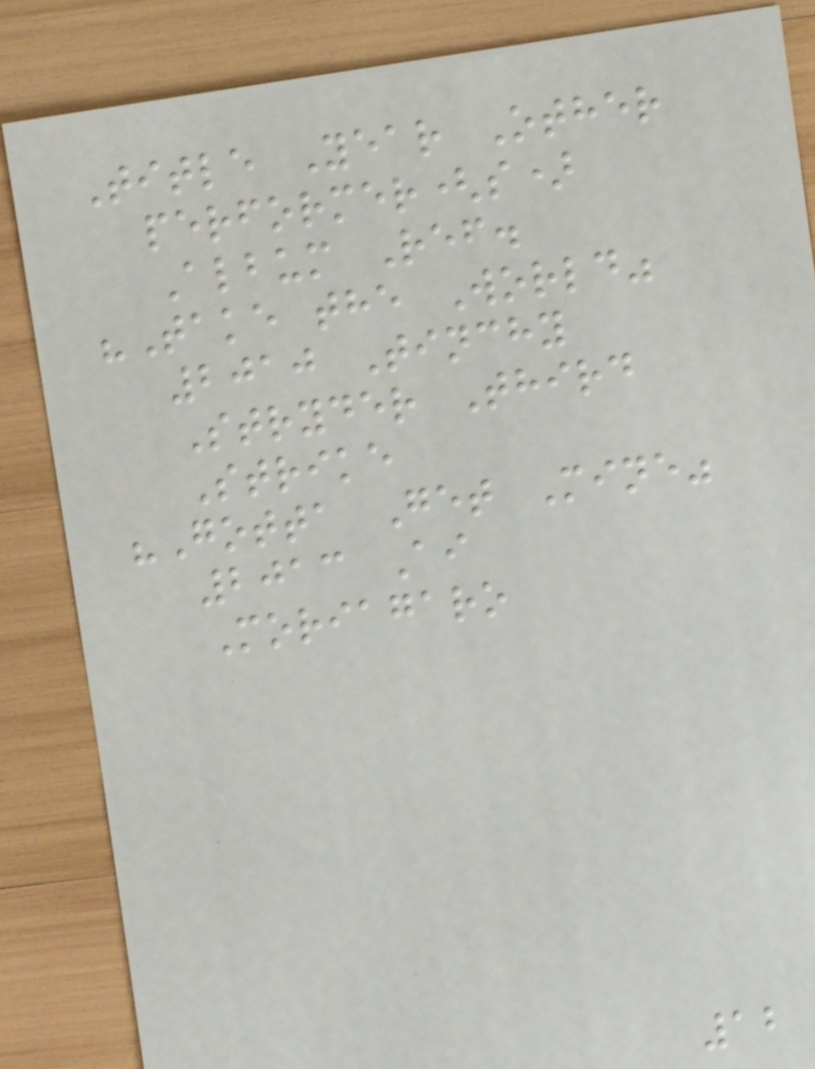Title Year Other
performer(s)
Album Ref.
"Take the World"
2010 Tinchy
Stryder Third
Strike
"Gotta Get Mine"
2013 Ai
Moriagaro
12
